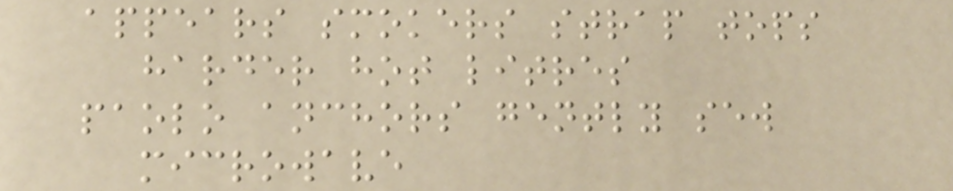appears smokers strap tops
harder hot litres
paolo anchors gently sew
microwave
